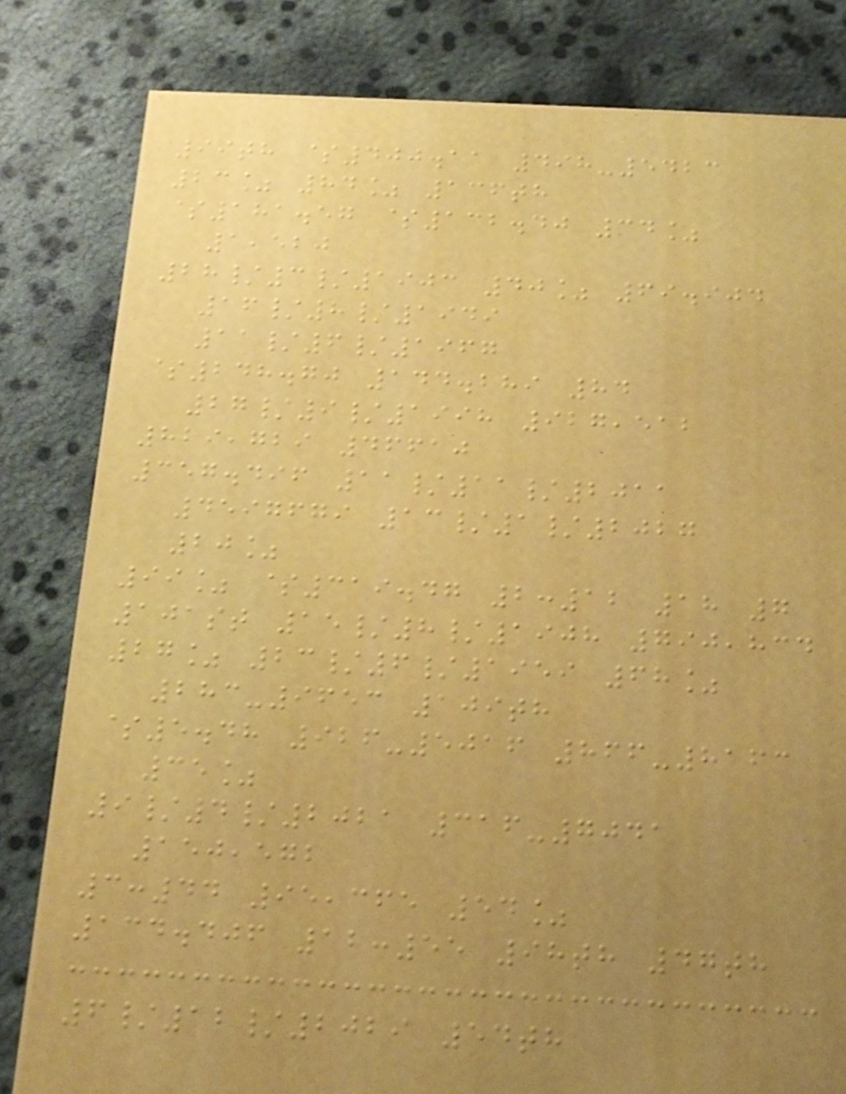99th $400.11 498-5423
23% 84% 136th
$181.57 $132.40 34%
1,520
28/3/1903 40% 69.904
16/8/1949
11/6/1967
$248.70 144.289 84
27/9/1998 927,512
829,729 46610
357.496 11/11/2011
4597679 13/1/2027
20%
99% $319.47 2:12 18 7
101st 15/8/1908 790,834
27% 23/6/1959 68%
283-9653 109th
$5.48 926-5016 866-8163
35%
9/4/2021 316-7041
150,572
3:44 95,365 54%
134.406 12:55 98th 47th
6/12/2029 54th
